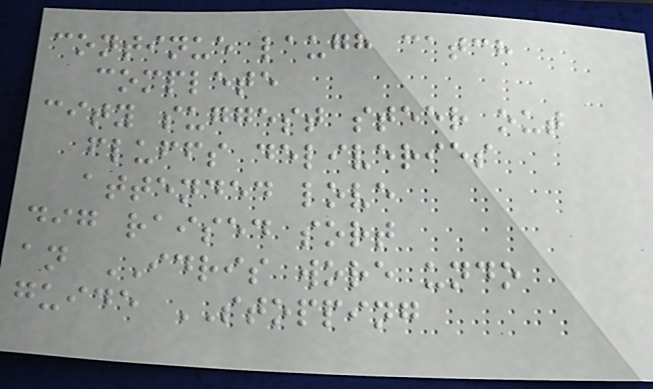continue laugh catch
complete
city suggest steer out
fluffs deliveries
attended love
dig raised sort
an IDRIS wore undo
guide STOPPING
